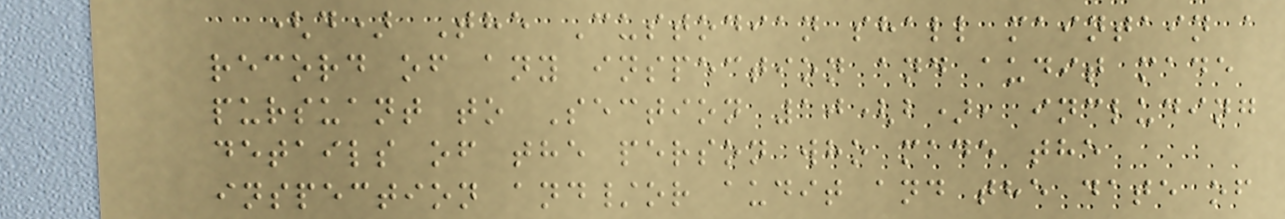(d) The Custodian shall maintain a
record of any inspection and audit made
pursuant to Section 10(b), including
details of the person who made the
inspection and/or audit and the date of
